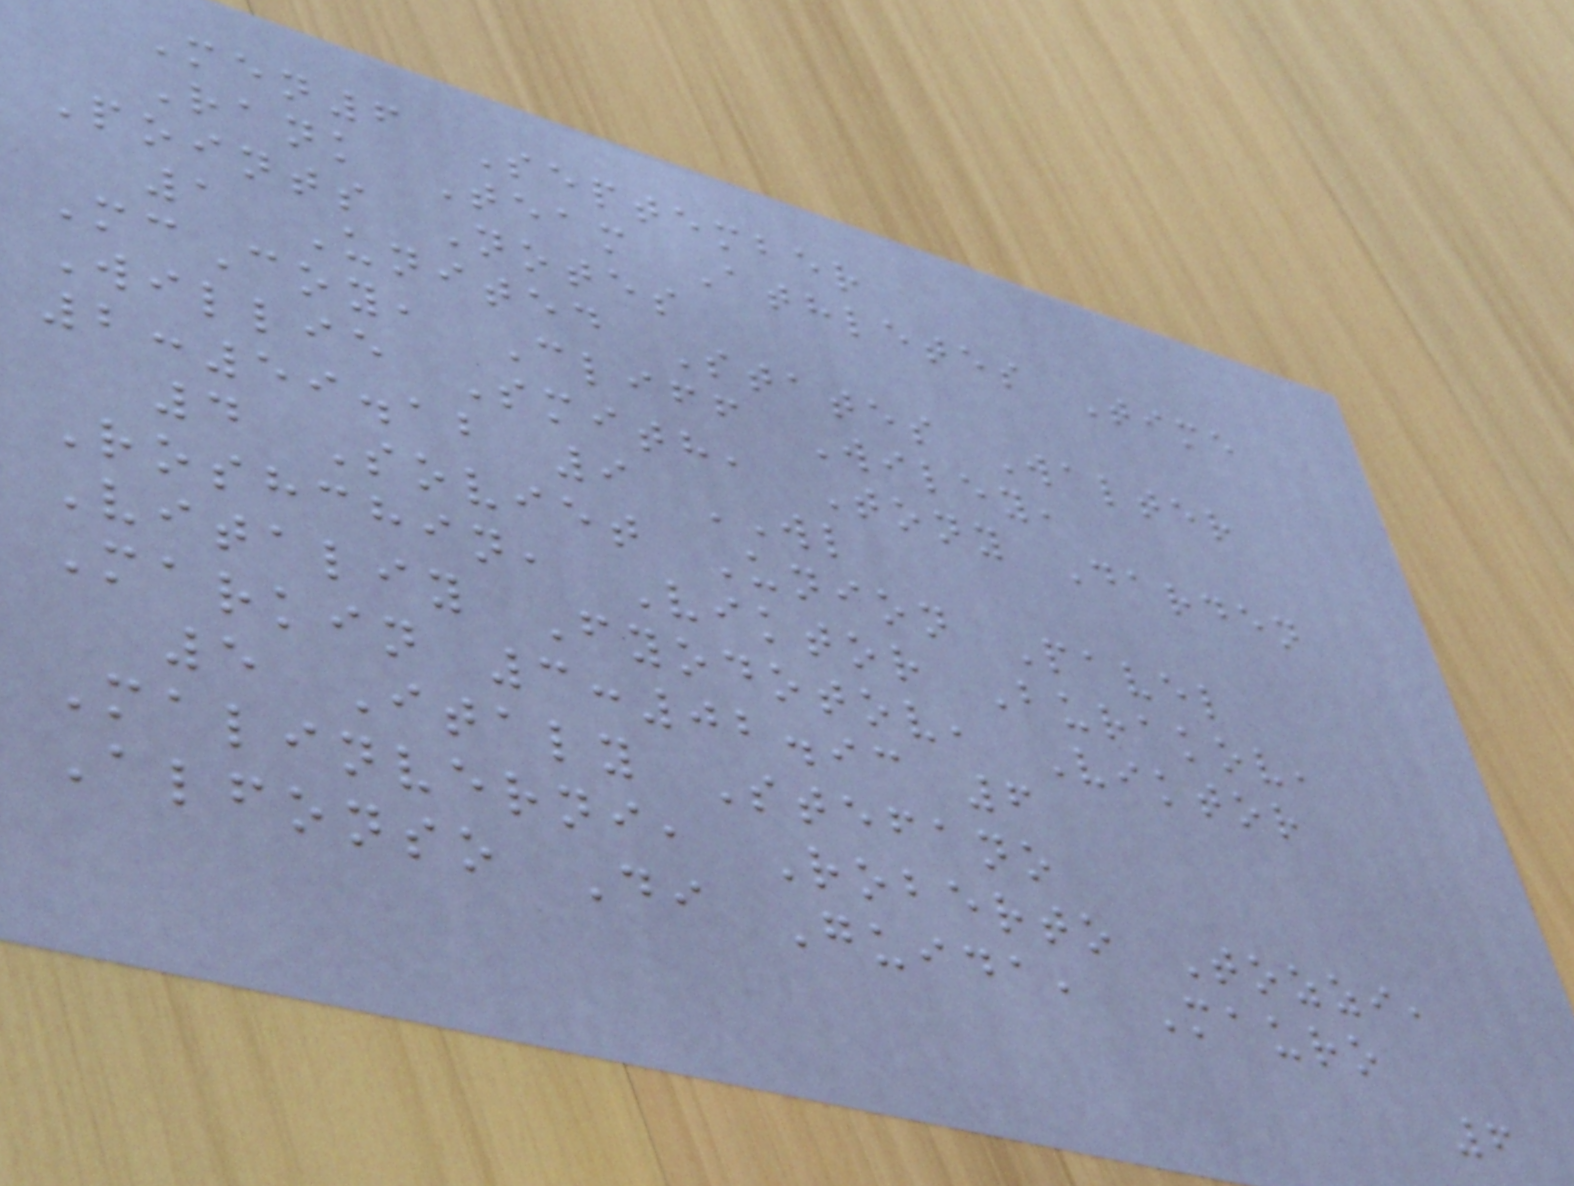Men6 September
Rank Team Athletes Time
Points Notes
1 United States Walter
McCoy, Cliff Wiley,
Willie Smith, Tony Darden
2:59.12 9 WL
4 Soviet Union Pavel
Roshchin, Viktor Burakov,
Vitaliy Fyodotov, Viktor
Markin 3:02.93 6
5 Italy Stefano
Malinverni, Roberto Tozzi,
Alfonso Di Guida, Mauro
6
